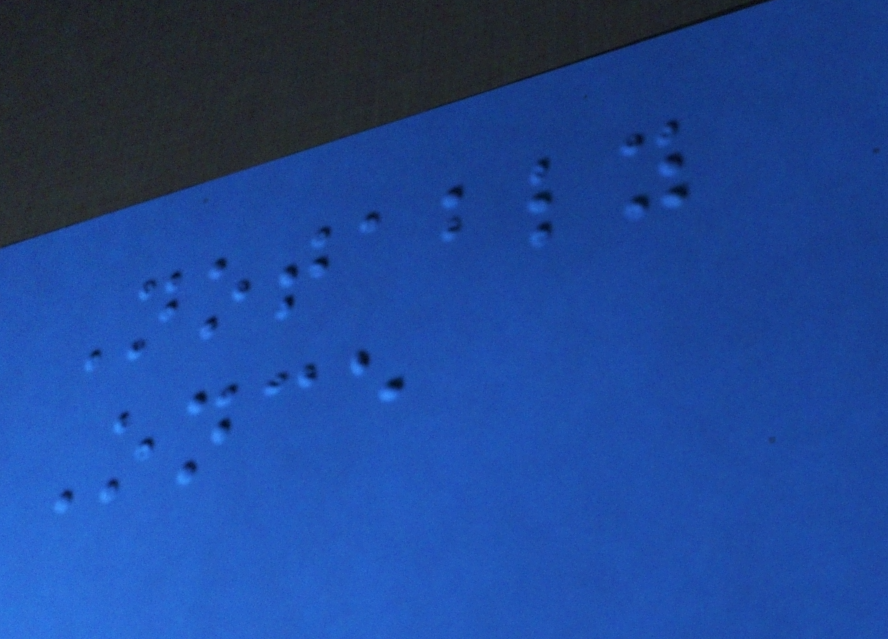Notably
Once
